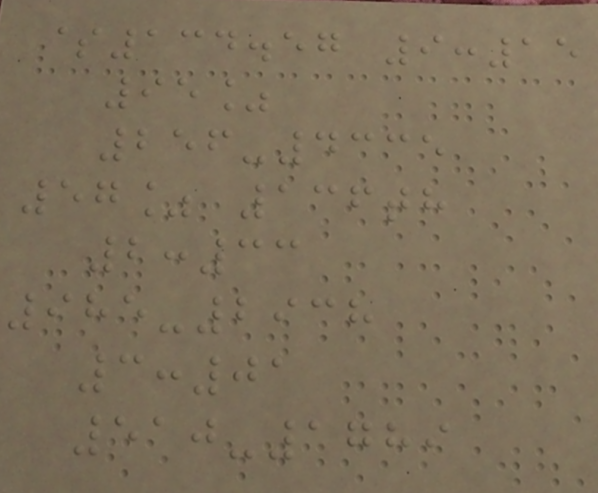$134.57 9:15
95%
256-4335
57% 136th
2:33
985-2938
3:01
510-1789
